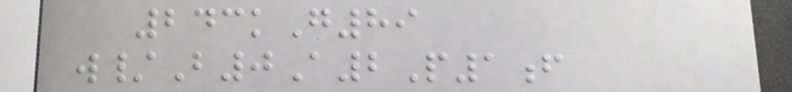243kG89
w/B0A2P1f
